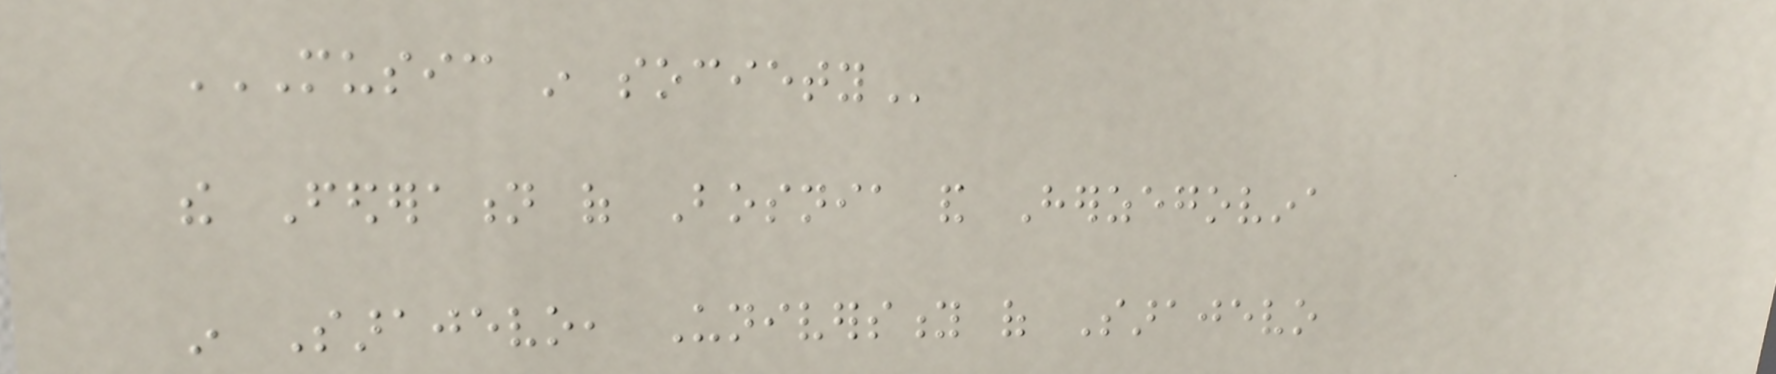MUSIC IN SOCIETY
the Federation of Bosnia and Herzegovina
in Sarajevo, University of Sarajevo
